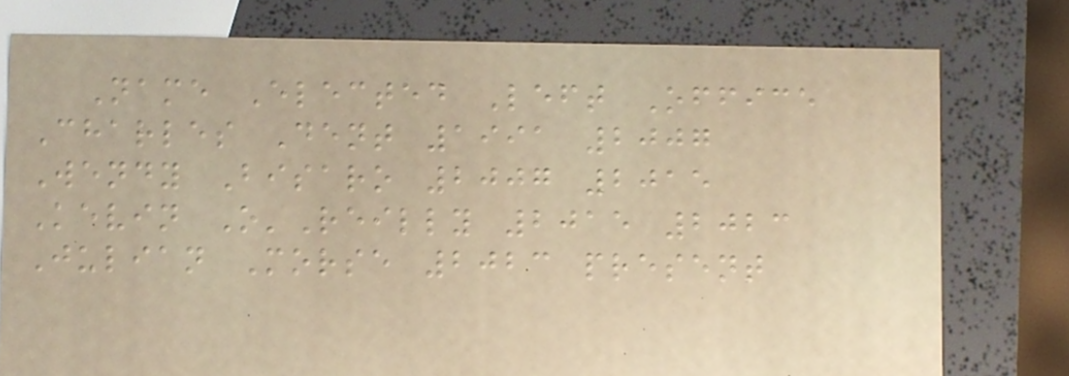Name Elected Left Office
Charles Dent 1991 2007
Wendy Bisaro 2007 2015
Kevin O'Reilly 2015 2023
Julian Morse 2023 present
